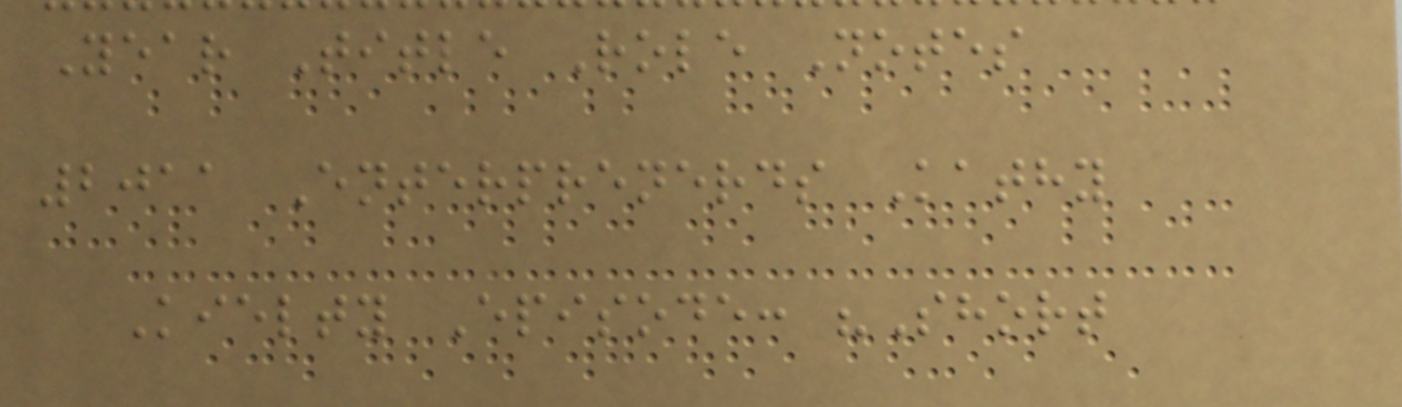Year Title Role Notes
2011 Enterprenerds Kathy
Kielty Episode: "Short
